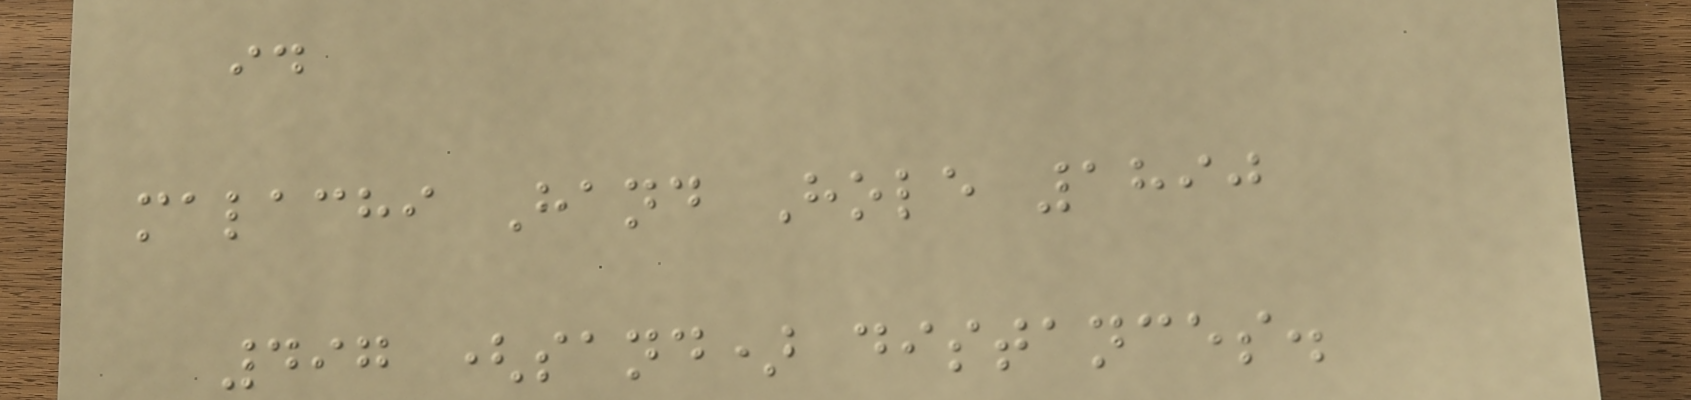id
malachi Hand Hole 1890
497 (sand) distances.
